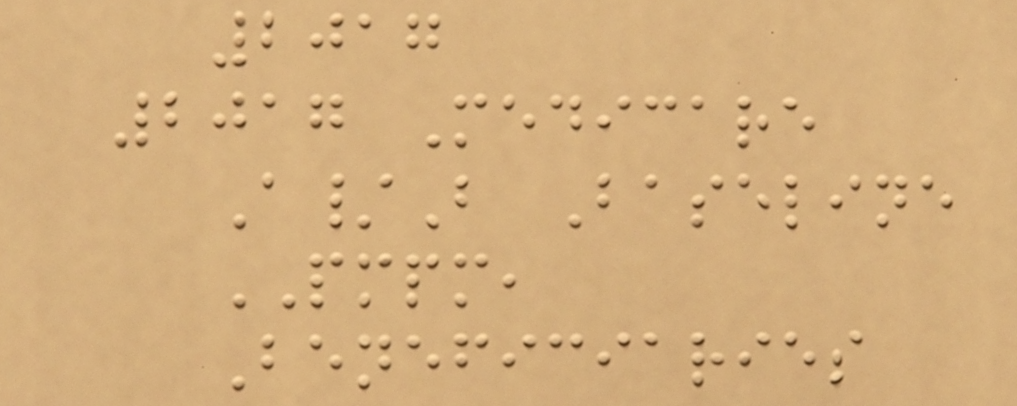2017
2017 Medicare
A/B Baseline
PMPM,
Beneficiaries
